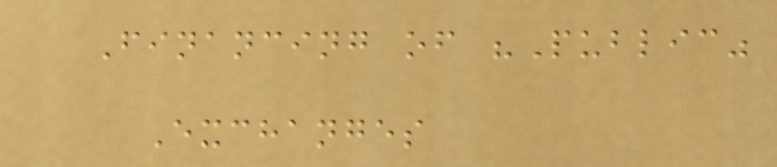Financing of "Public"
Exchanges
